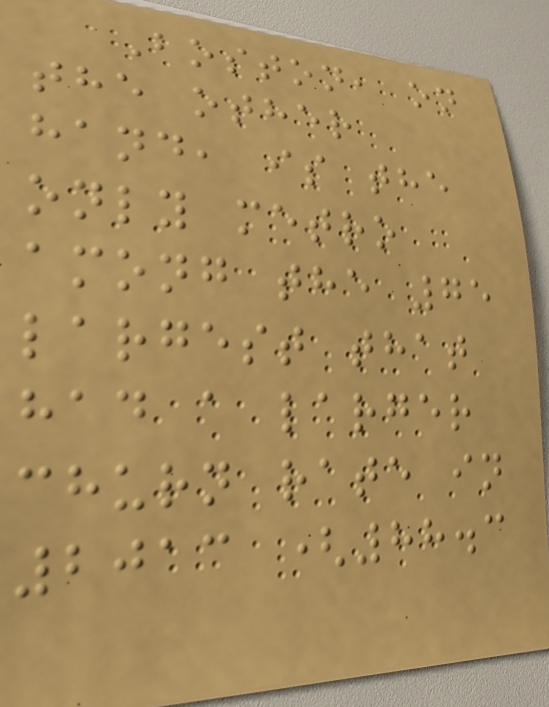Boston, on
the other
hand, is the
only metro
among the 75
largest that
had a larger
churn rate in
2013 (88.3
